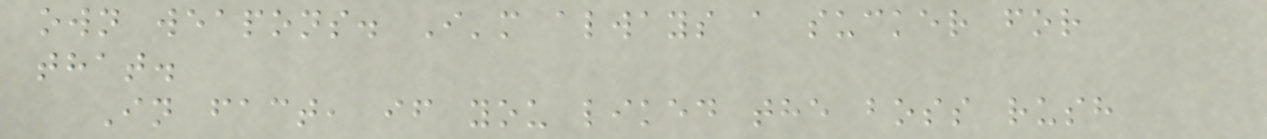own weapons. I'm always a sucker for
that.
In fact, if you liked the boss rush
